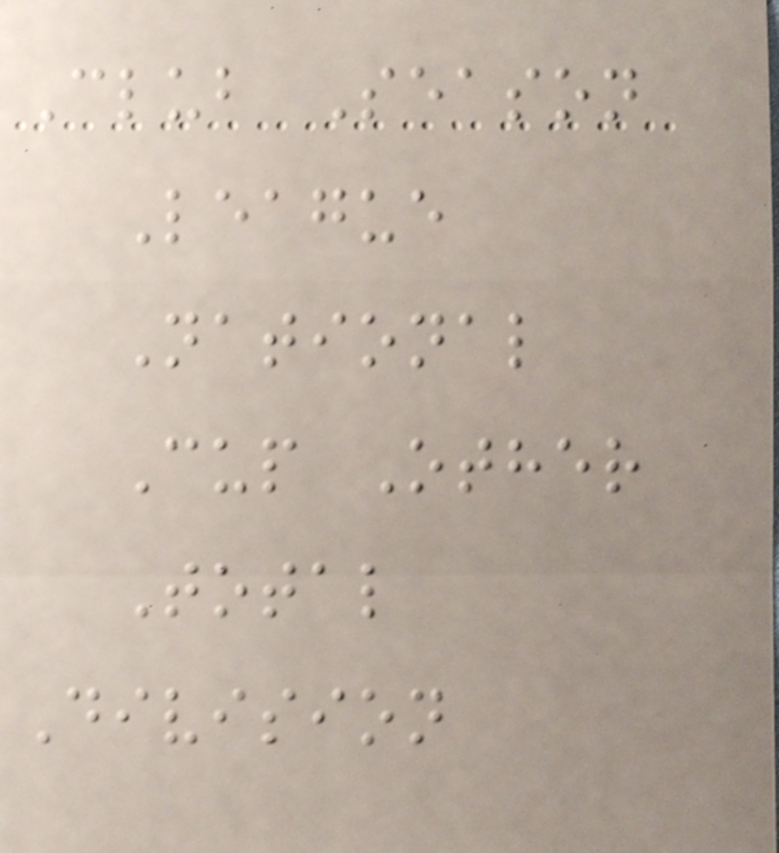Club Season
League
National
Cup Other
Total
Division
